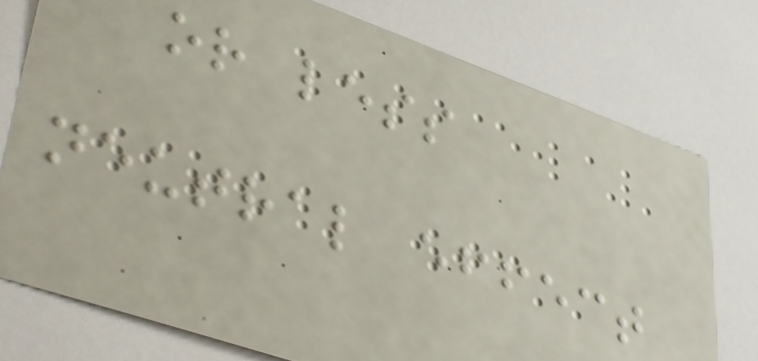or less
neutral effect
